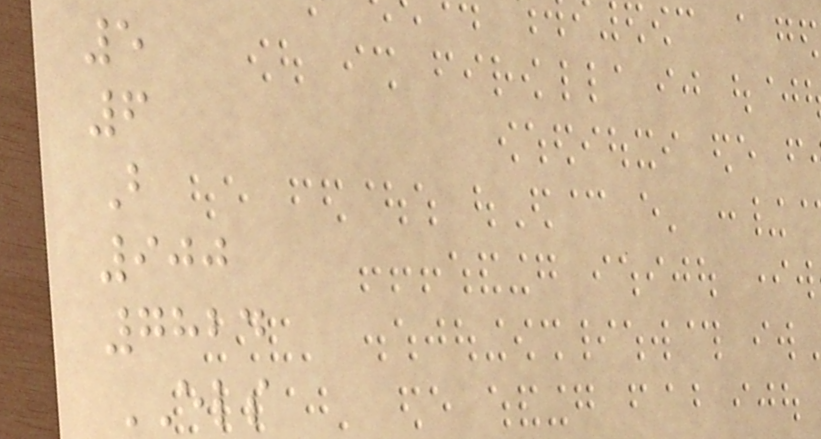5
6
B
900
7824
ELS
